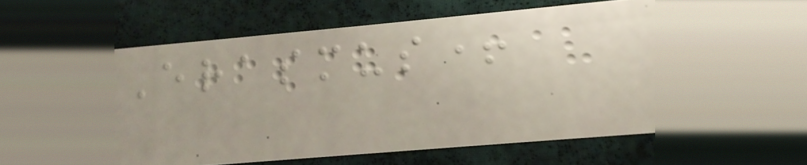Erasmus+
